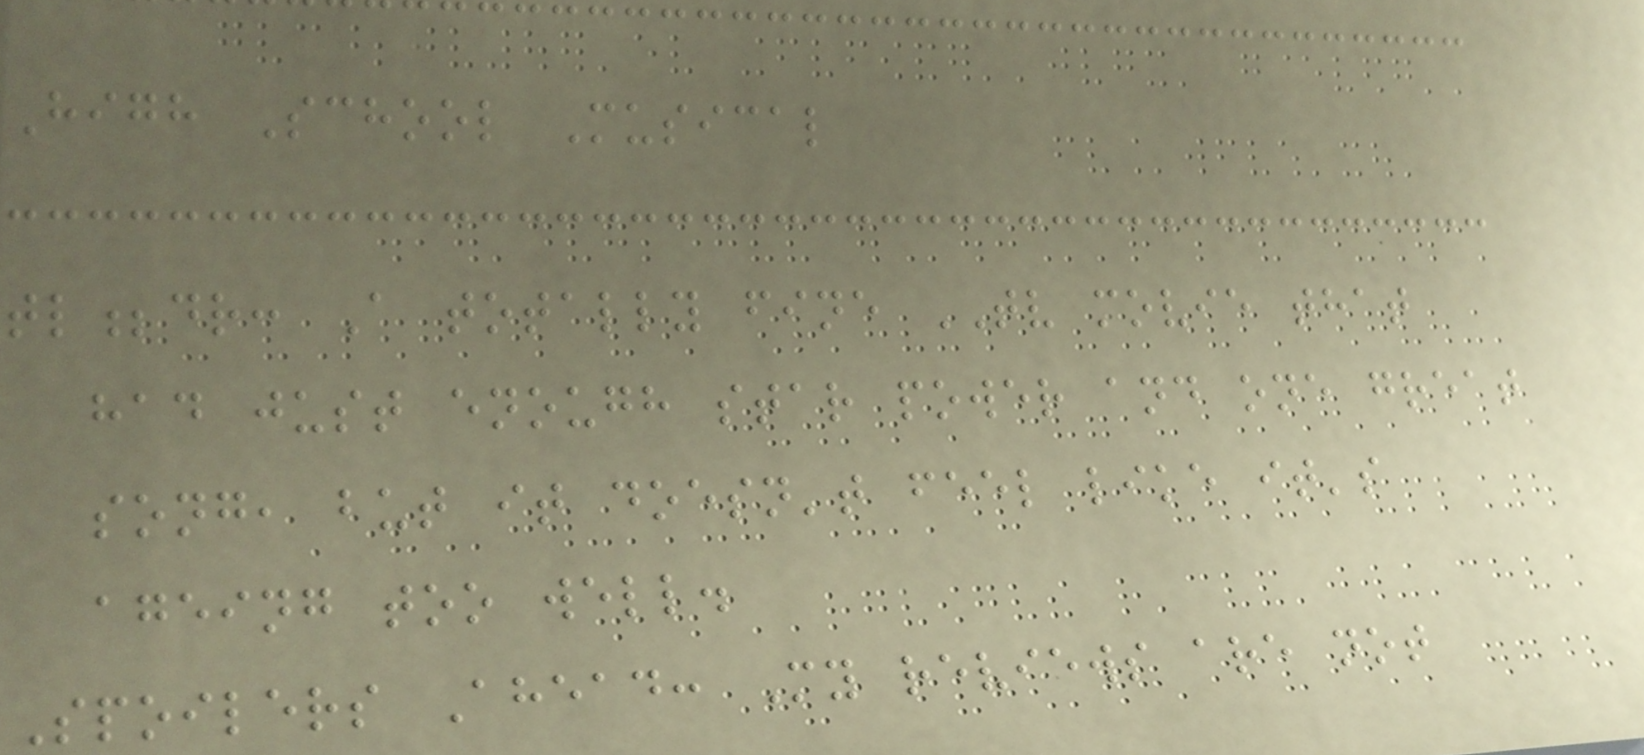High School Musical
tl;dr: A totally fine TV movie that
had just enough star power and one great
song, but it doesn't feel like it's
ageing too well.
Spoilers Ahead: My reviews are not
